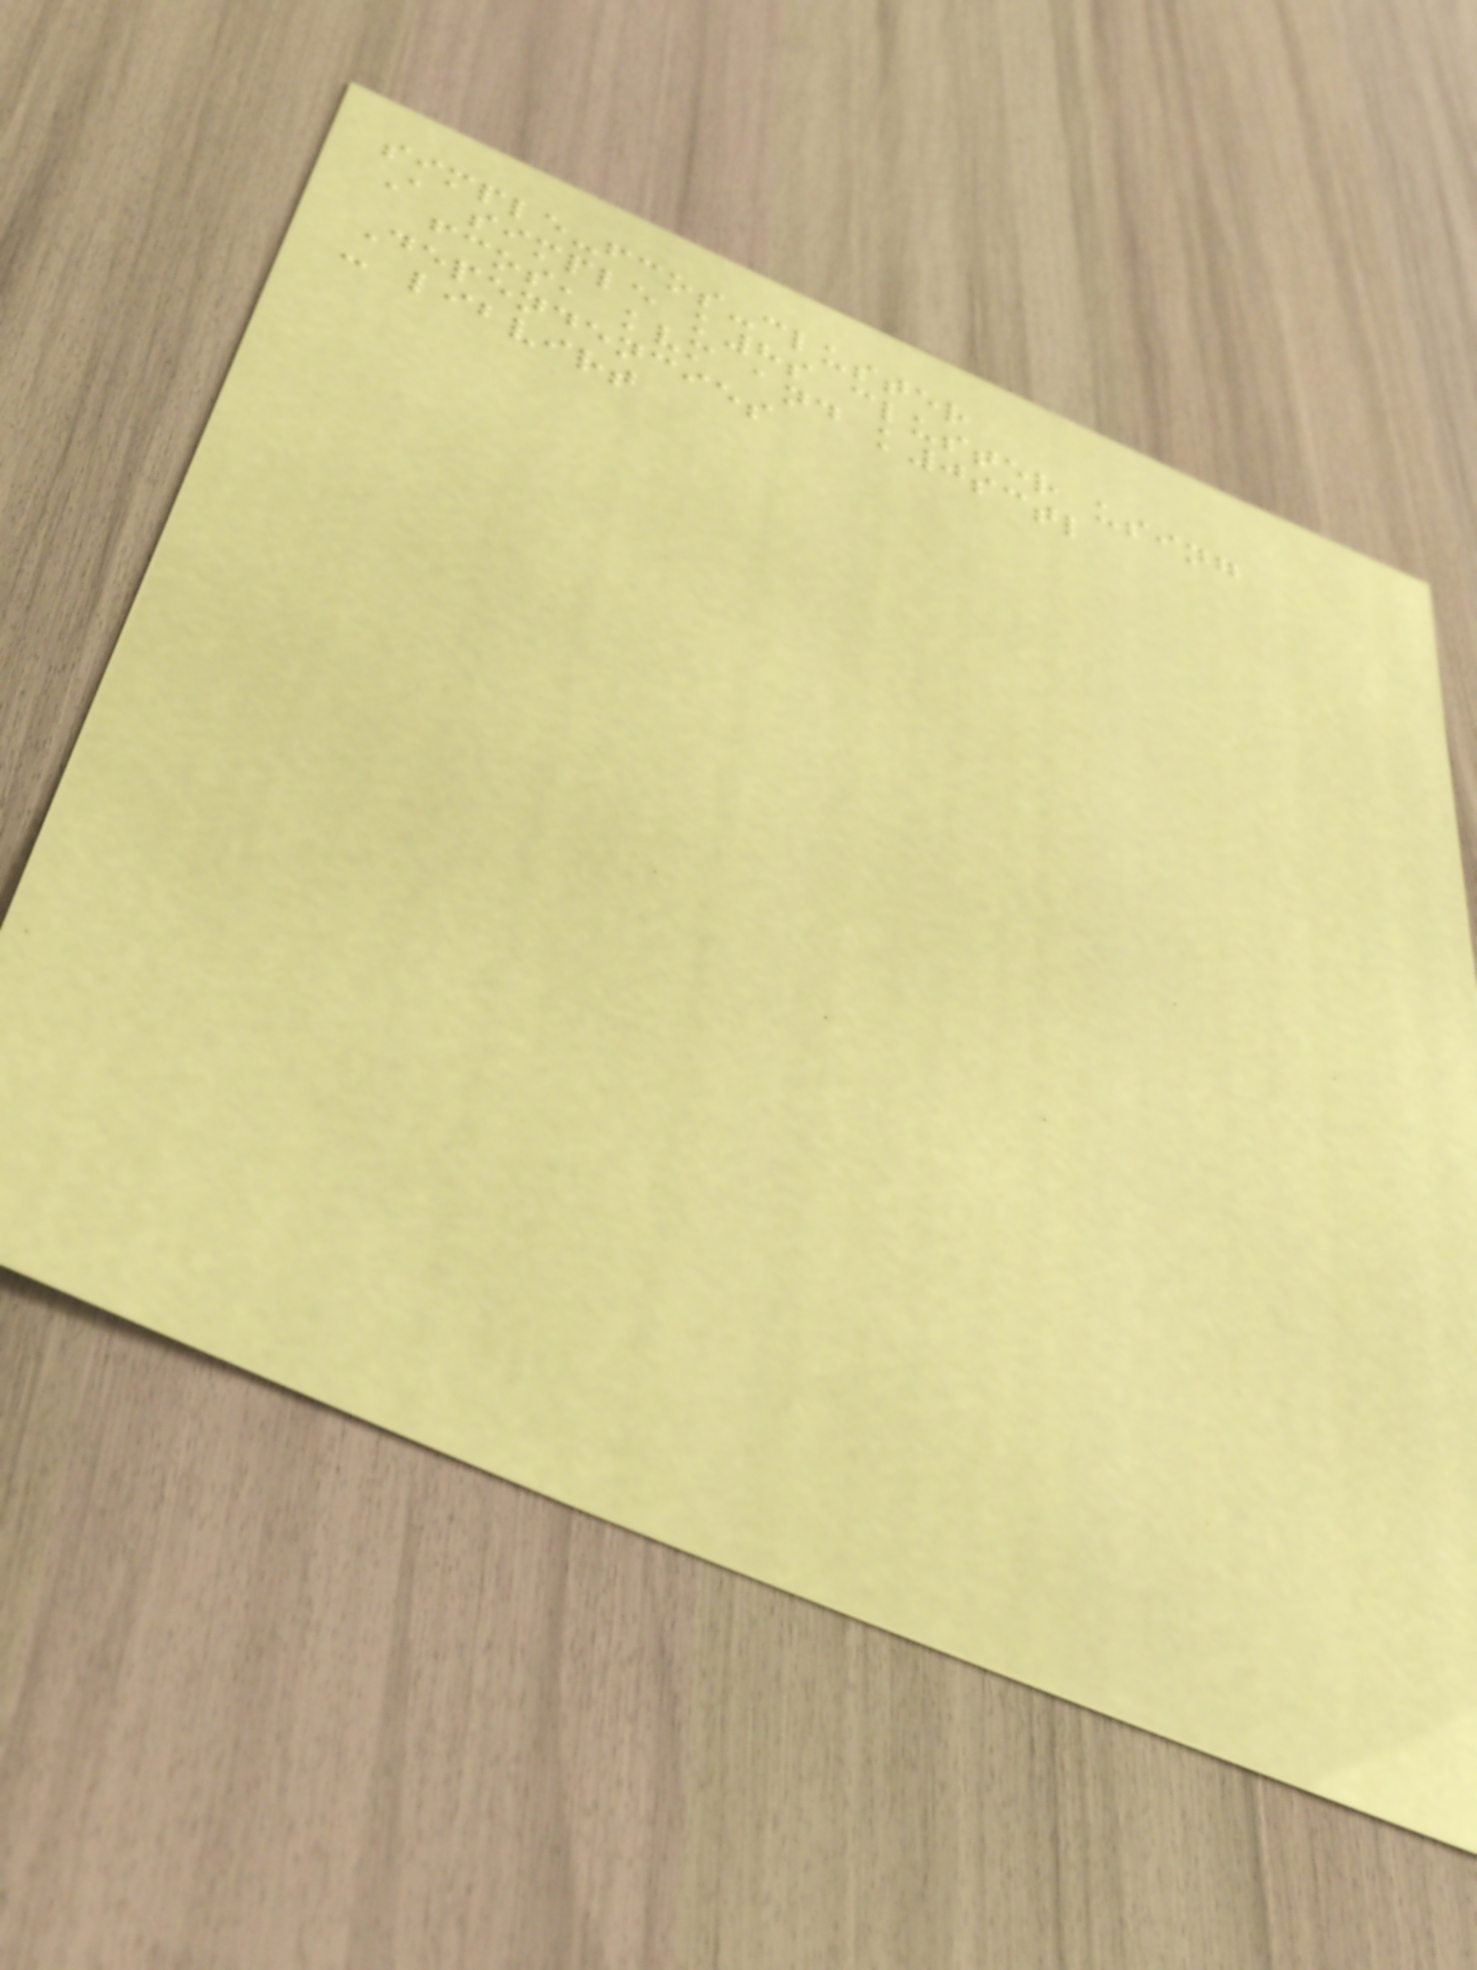simple-fcos-cluster
A simple k8s cluster using
fcos, kvm and k0sctl
Dependencies
- libvirt
